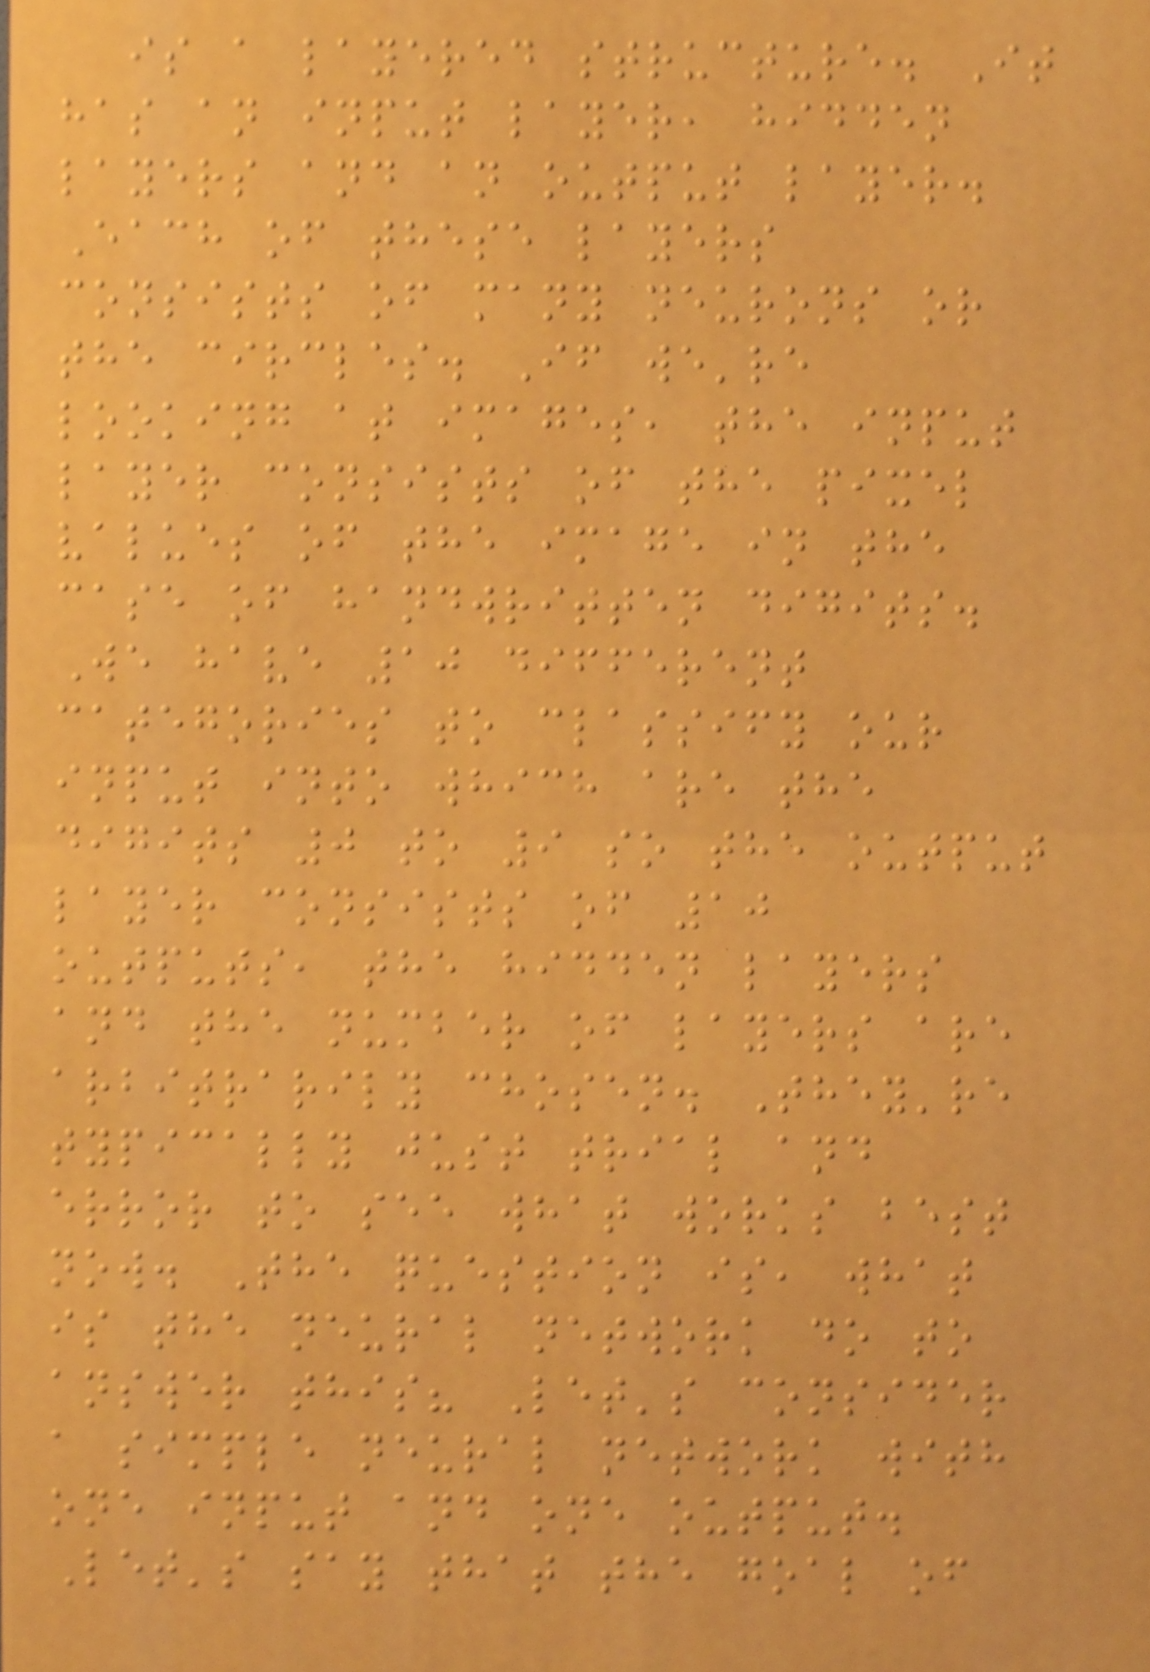is a layered structure. It
has an input layer, hidden
layers and an output layer.
Each of these layers
consists of many neurons or
the circles. If we're
looking at images, the input
layer consists of the pixel
values of the image in the
case of handwritten digits.
We have 10 different
categories to classify our
input into which are the
digits 0 to 9 so the output
layer consists of 10
outputs, the hidden layers
and the number of layers are
arbitrarily chosen. They're
typically just trial and
error to see what works best
now. The question is, what
is the neural network do to
answer this? Let's consider
a simple neural network with
one input and one output.
Let's say that the goal of
